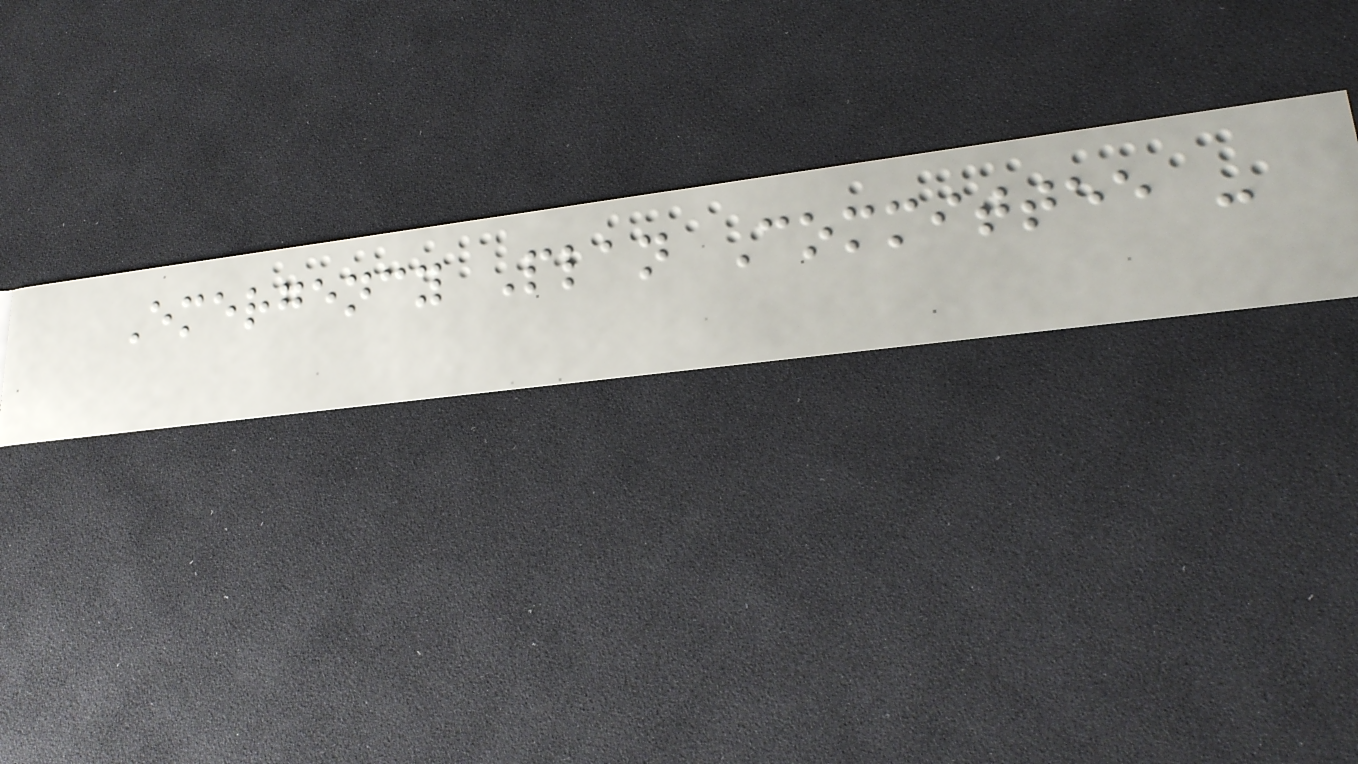Emergency Plan Committee -
